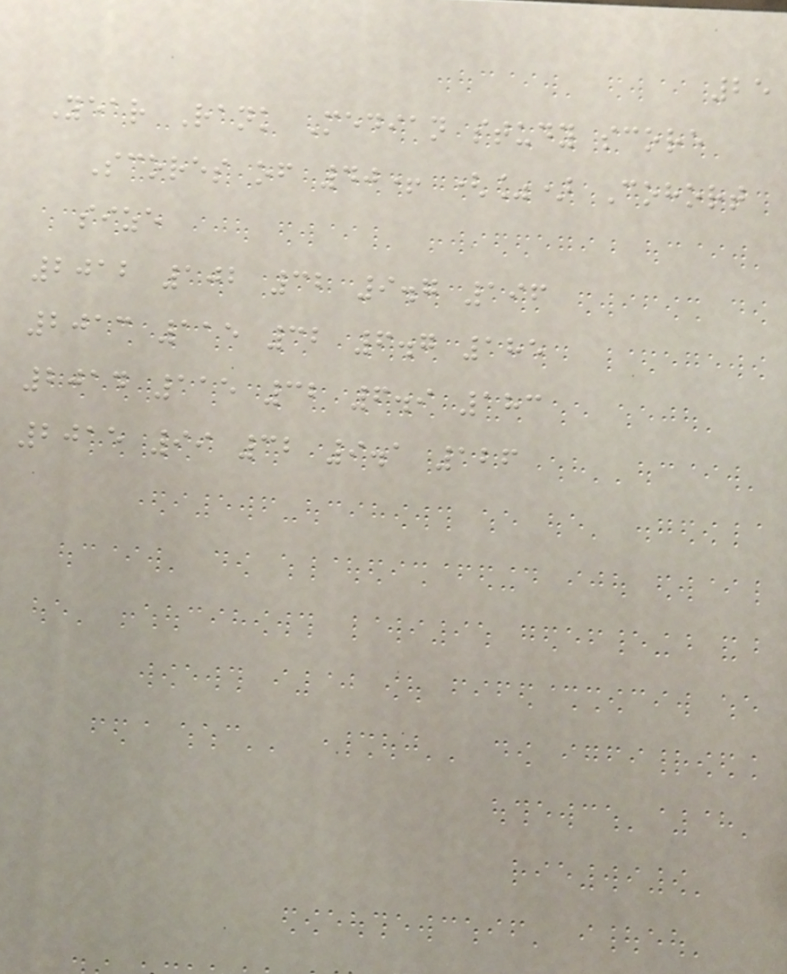25
Year Rank Median study score
Scores of 40+ (%) Cohort
size
2012 102 32 9.7 196
2013 115 32 6.7 185
2014 115 32 6.9 183
2015 99 32 9.1 126
